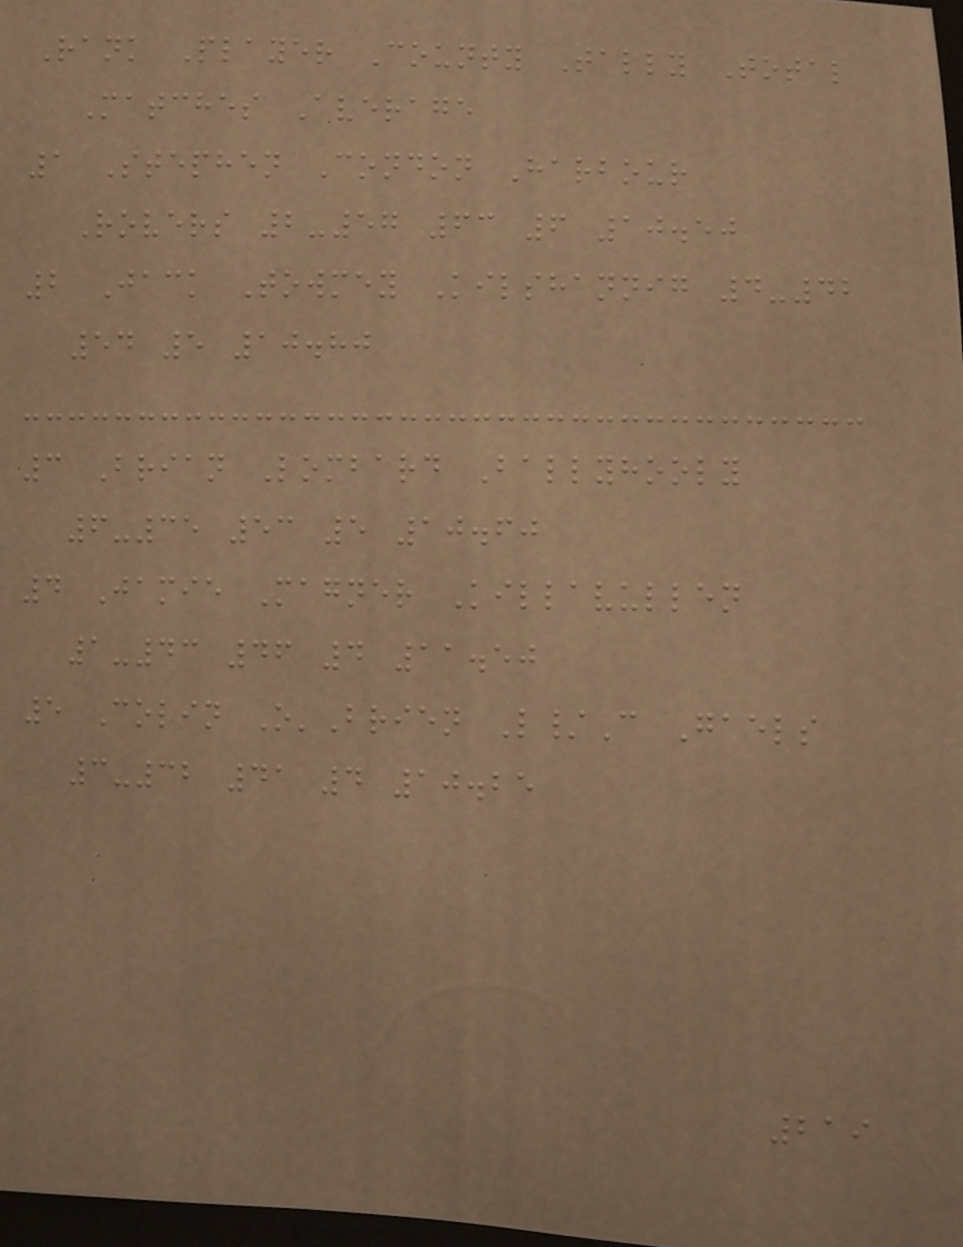Rank Player County Tally Total
Matches Average
1 Stephen Condon Harbour
Rovers 2-57 63 6 10.50
2 Jack Towmey Kilshannig 4-42
54 5 10.80
3 Brian Lombard Ballyhooly
6-35 53 5 10.60
4 Jamie Magner Killavullen
1-43 46 4 11.50
5 Colin O'Brien L/C Gaels
3-32 41 4 10.25
219
